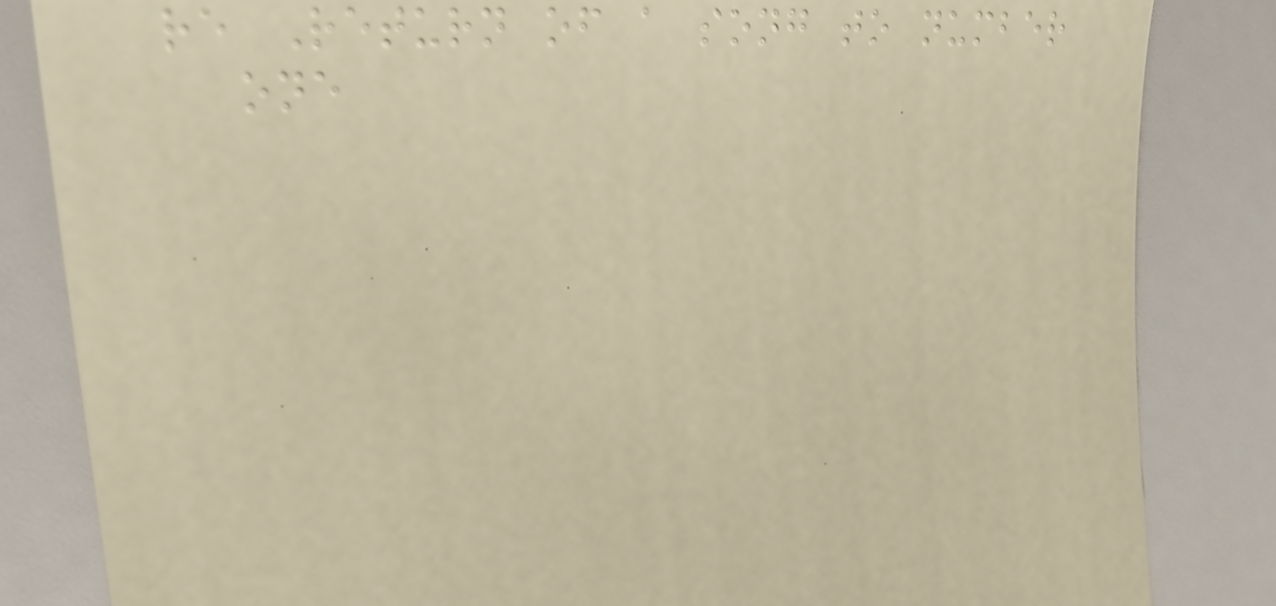re Return of a song to number
one
